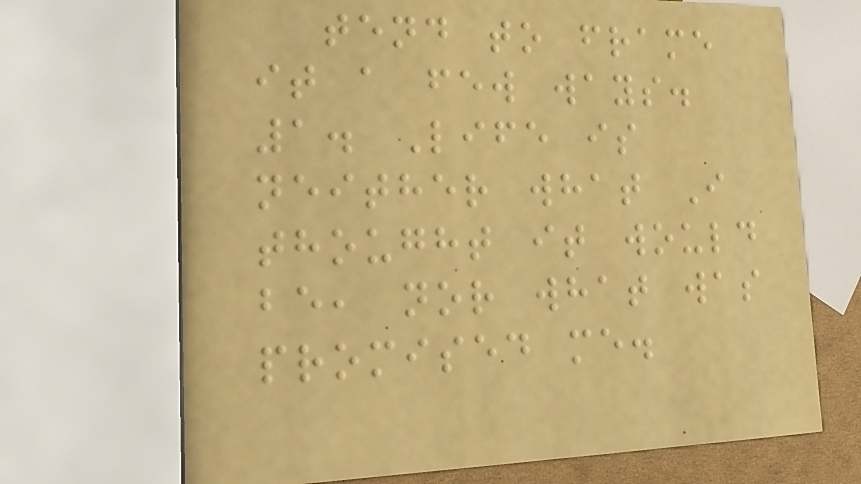tend to frame
it a few ways.
1. Life is
neither what I
thought it would
be, nor what was
promised me.
